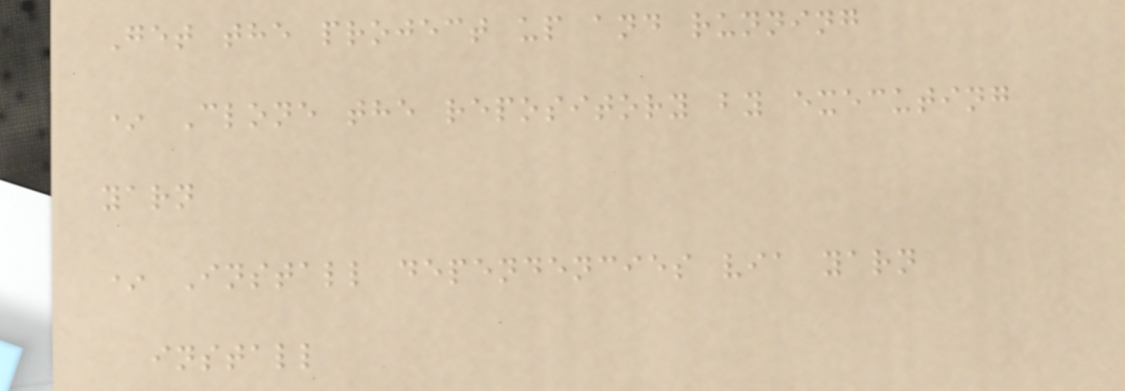Get the project up and running
* Clone the repository by executing
yarn
* Install dependencies via yarn
install
